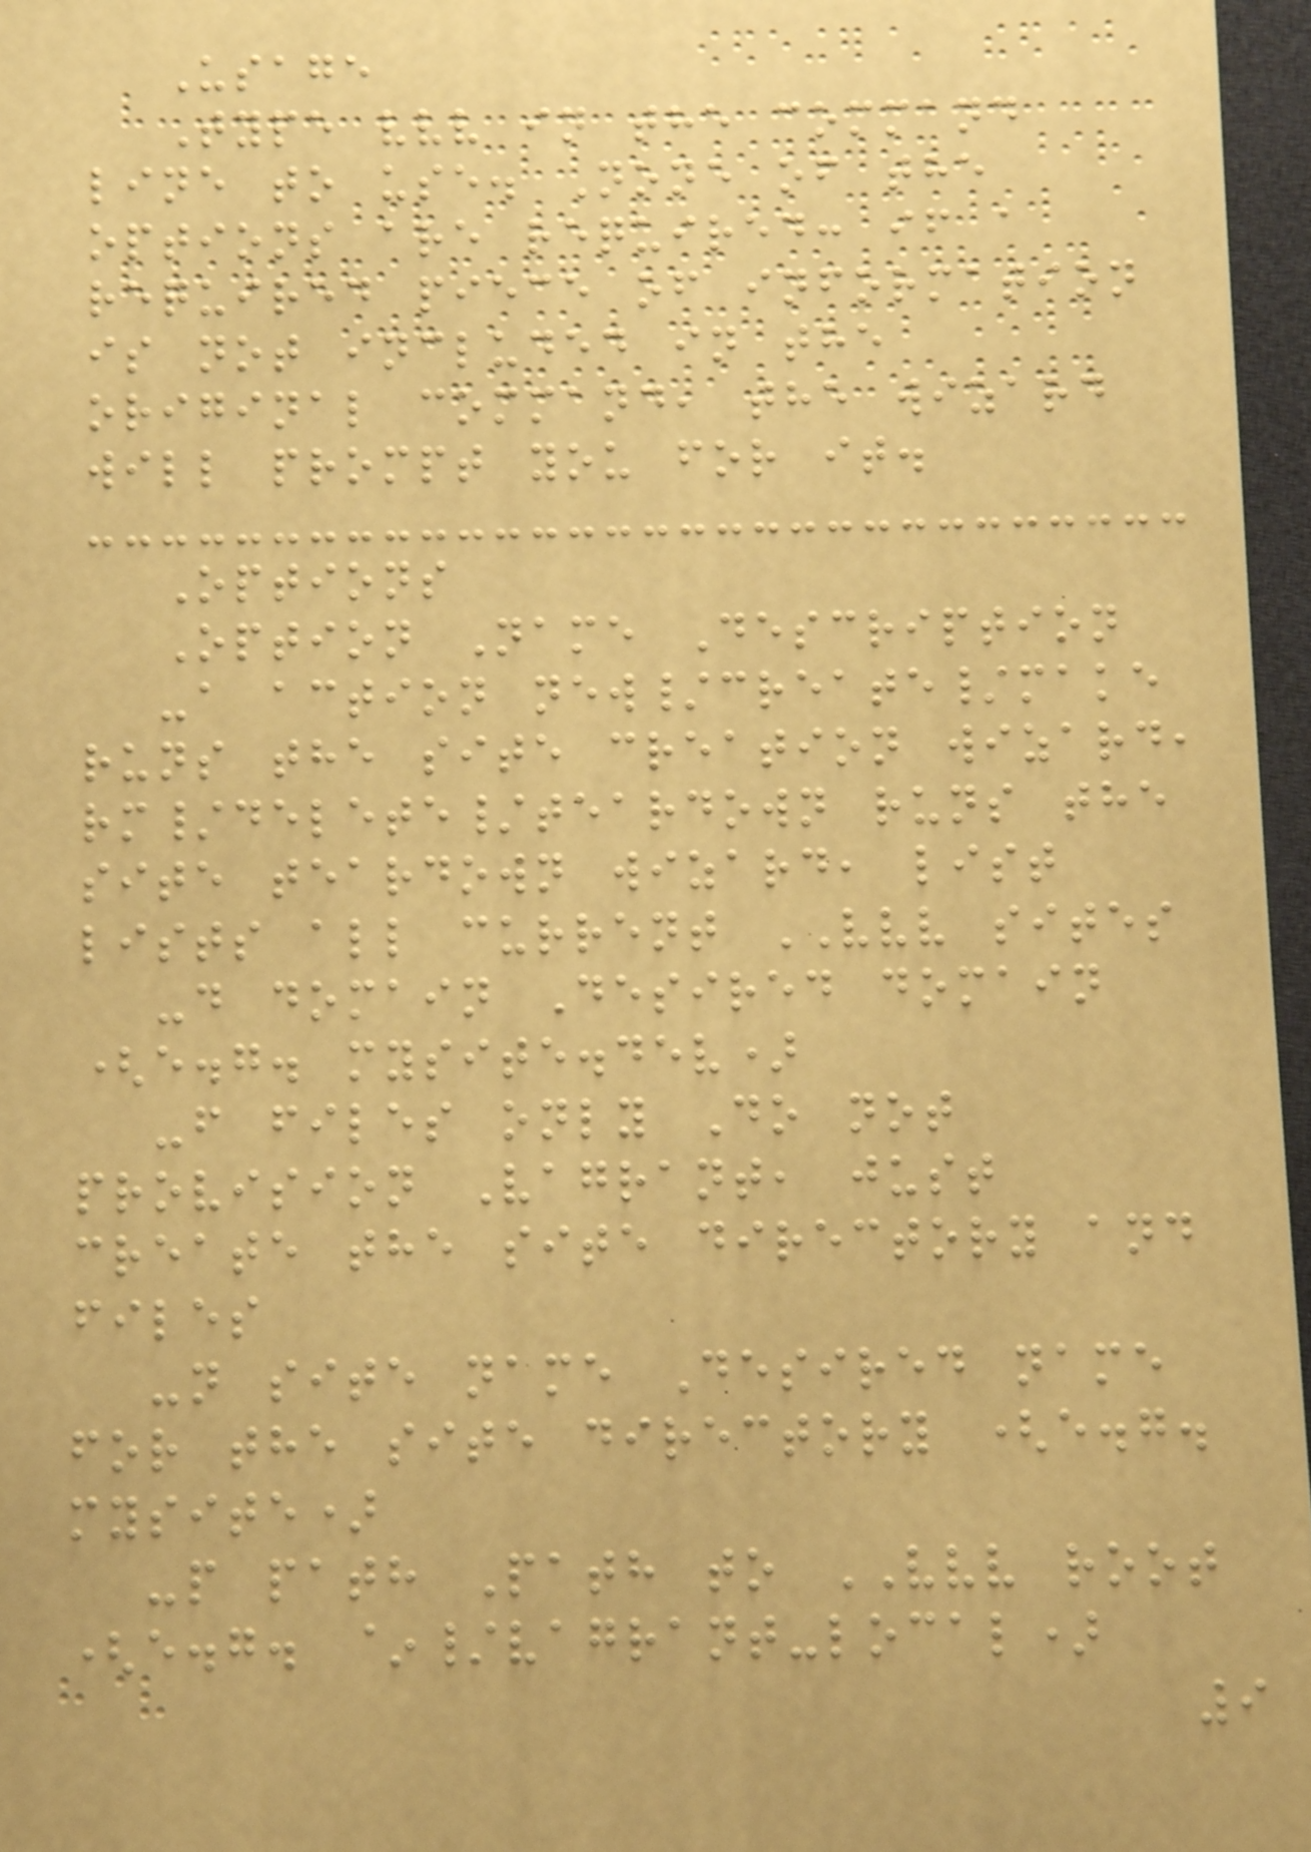Usage
Type vvv in the command
line to use. None of the
options are required: if a
required piece of information
is not included in the
original command, the wizard
will prompt you for it.
Options
Option Name Description
-a action new/create/make
runs the site creation wizard,
rm/delete/teardown runs the
site teardown wizard, list
lists all current VVV sites
-d domain Desired domain
(e.g. mysite.dev)
-f files only Do not
provision Vagrant, just
create the site directory and
files
-n site name Desired name
for the site directory (e.g.
mysite)
-p path Path to VVV root
(e.g. ~/vagrant-local)
9
